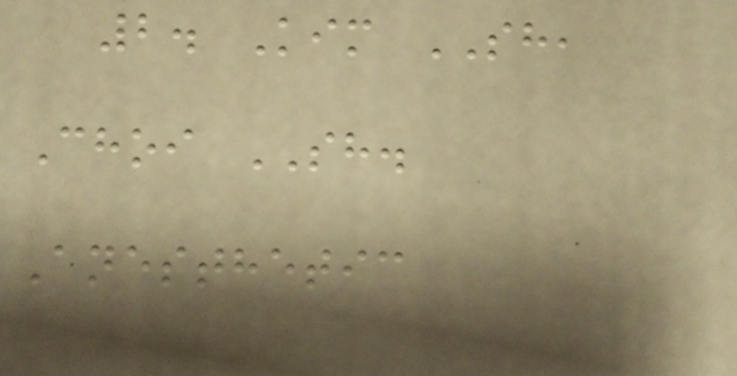2. Kim SH,
Choi SH.
Anesthetic
